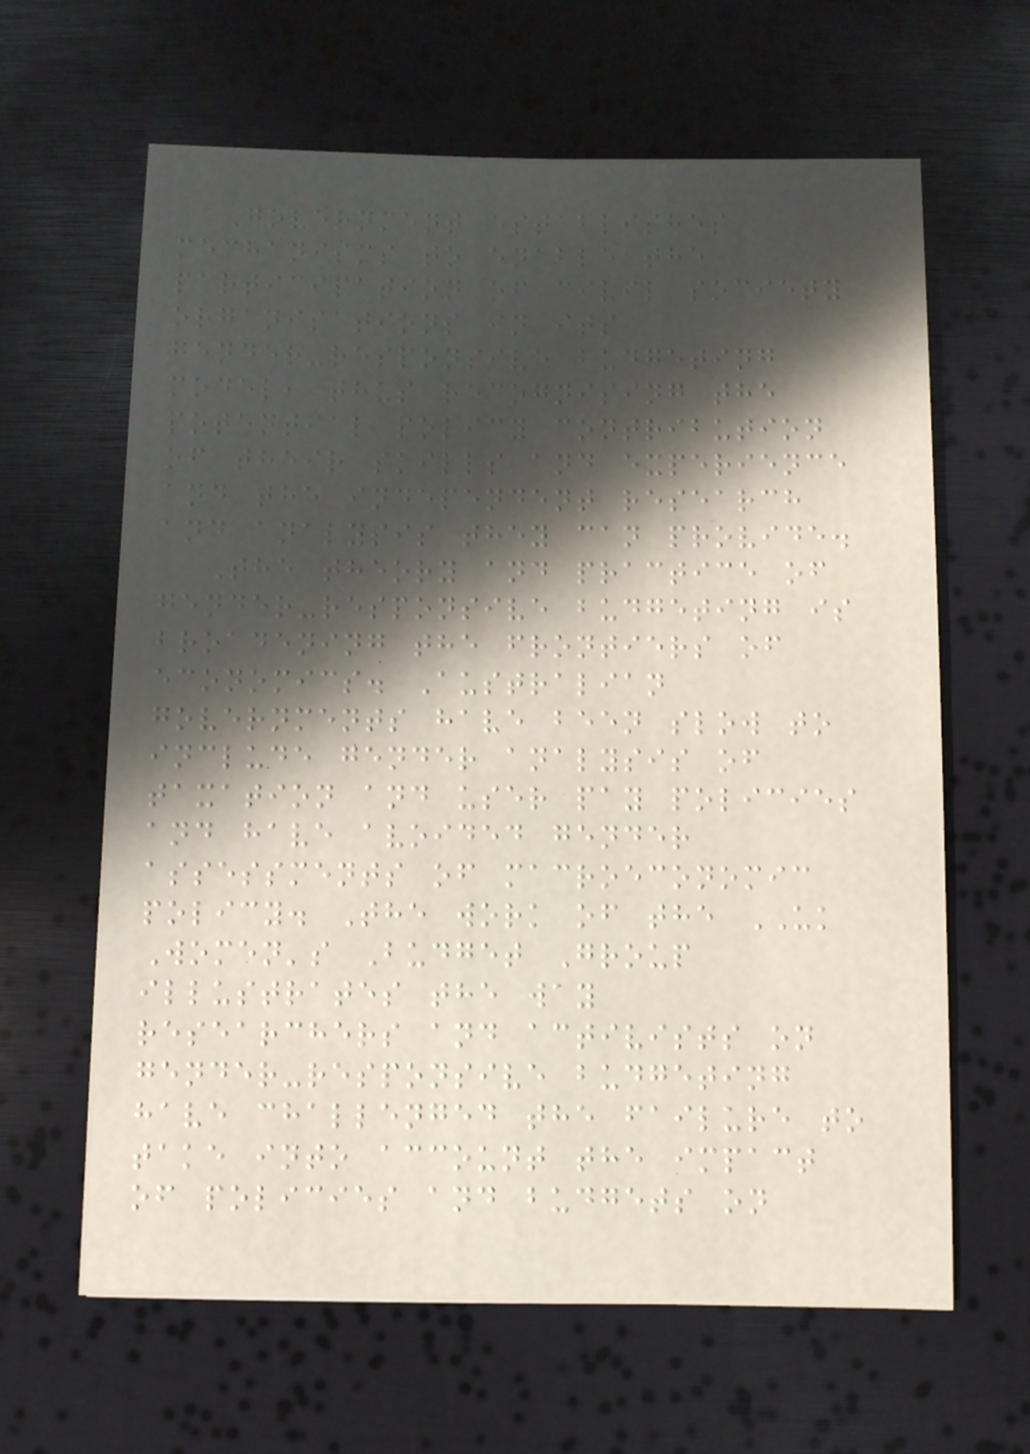Government establishes
mechanisms to enable the
participation of civil society
organisations in its
gender-responsive budgeting
model, thus recognising the
potential policy contribution
of their skills and experience
and the independent research
and analysis they can provide.
The theory and practice of
gender-responsive budgeting is
broadening the frontiers of
economics. Australian
governments have been slow to
include gender analysis of
taxation and user pay policies
and have avoided gender
assessments of macroeconomic
policy. The work of the UK
Women's Budget Group
illustrates the way
researchers and activists on
gender-responsive budgeting
have challenged the failure to
take into account the impact
of policies and budgets on
